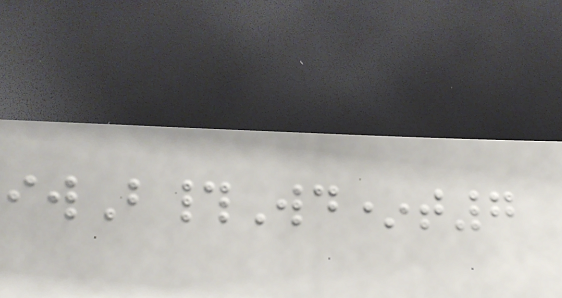iwB#Wd*t7
